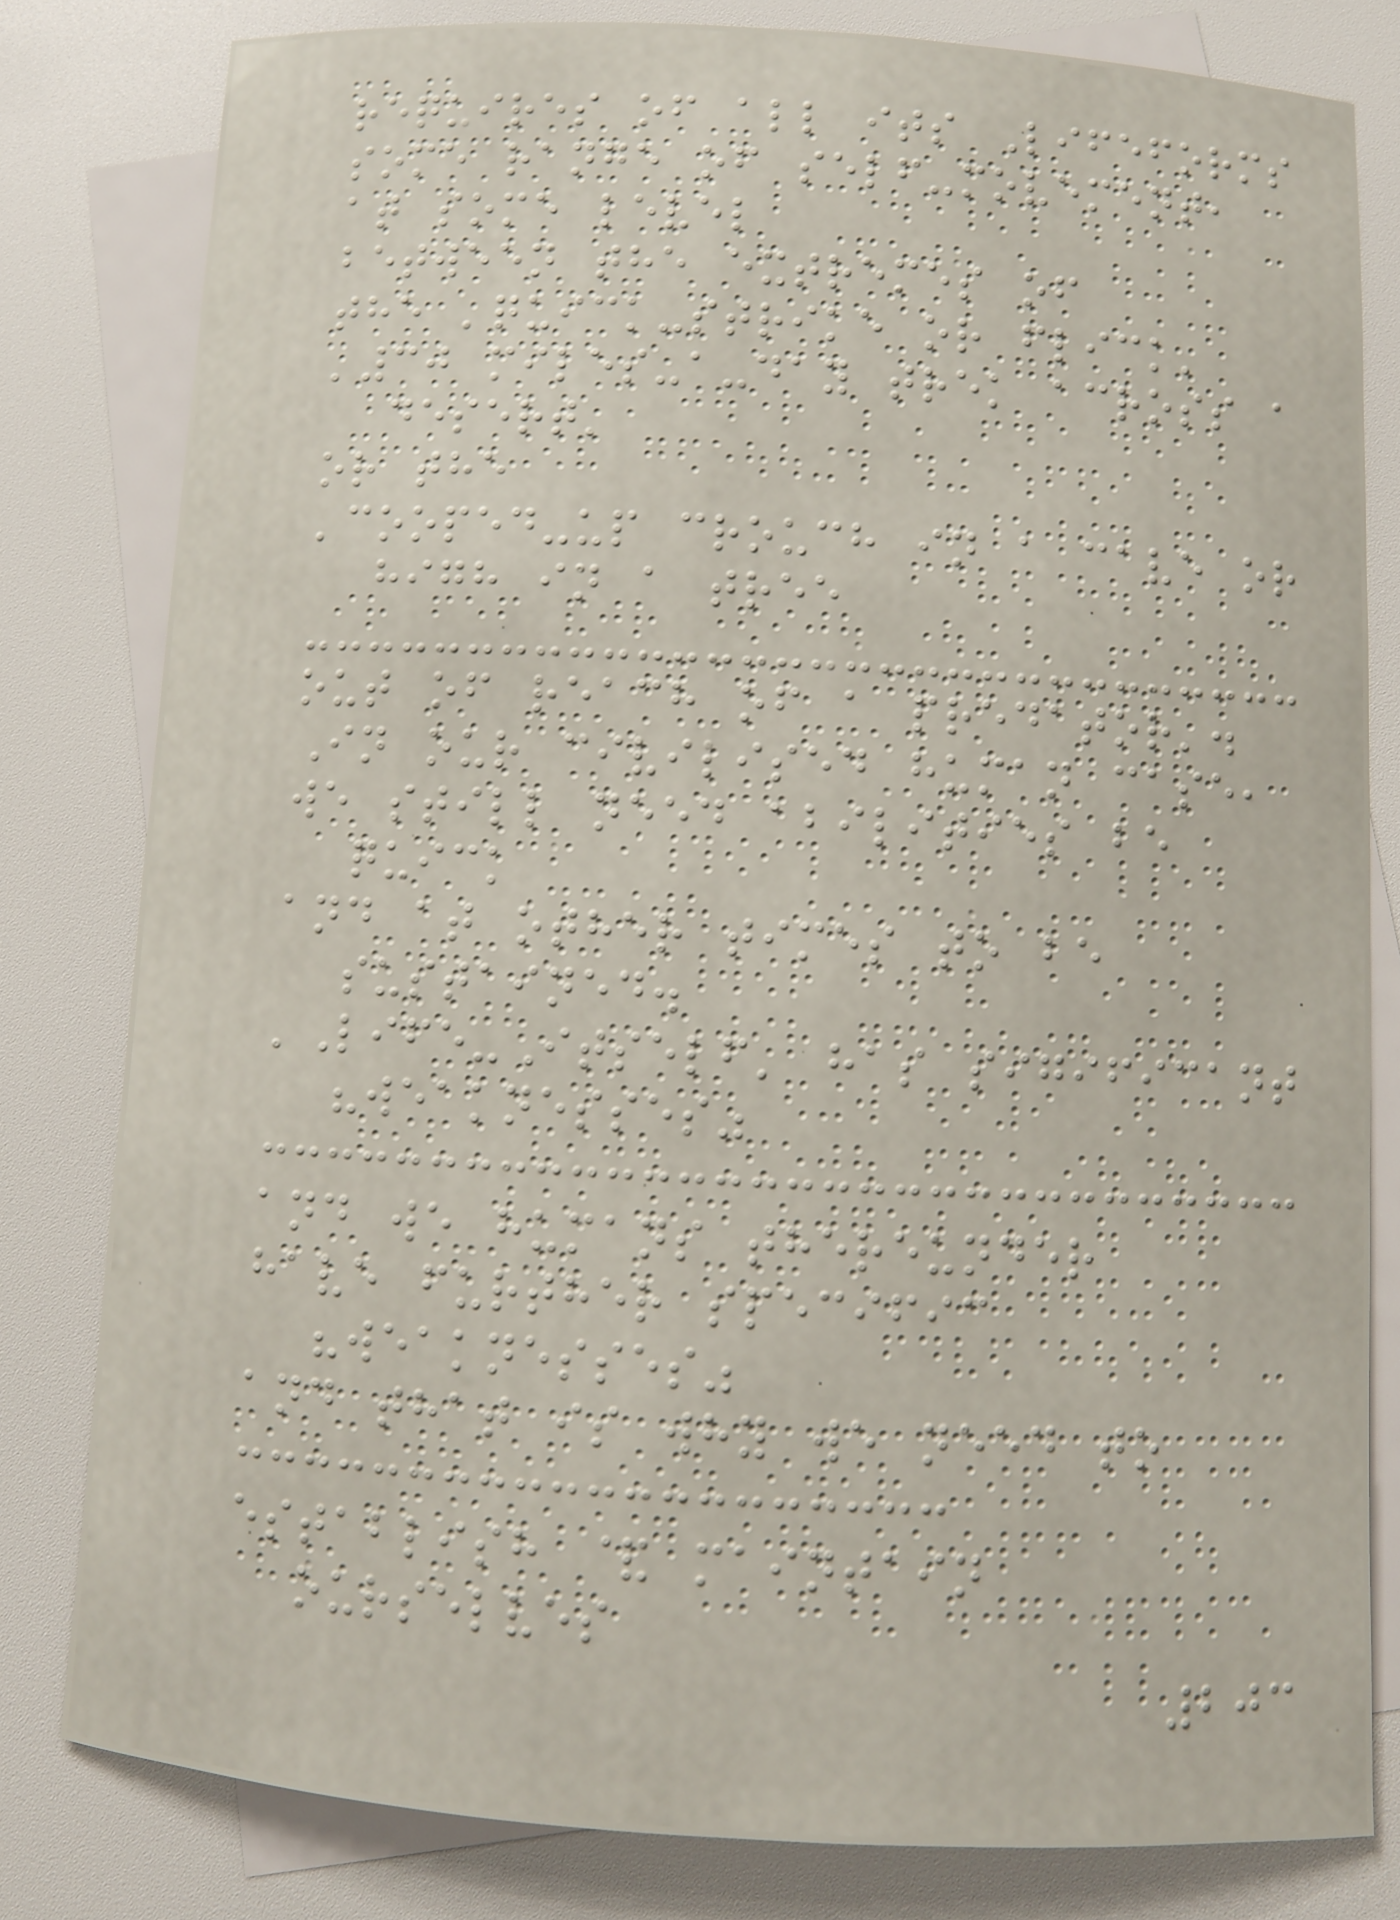requires of all its Lifeforms
some range of self-movement,
at some level
between the extremes of
the 'quick-strike or flick'
'30 miles-a-day trek across a
desert'
or the
'cooped-up crouch in a cave or
high in a tree
out of reach of a predator'.
In our civilised human case,
we still need abilities be
quick
and at other times to be
sustained.
'Life-Itself' has sigificant
"weaknesses"
and we humans thereunder
have further specific
"weaknesses"
and that is why we need to
establish & maintain
ourselves
203
